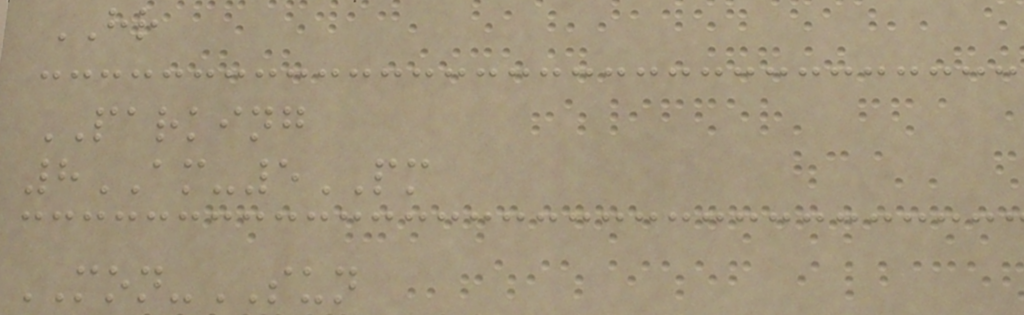HR
PARKING
8AM-5PM
MON-SUN
